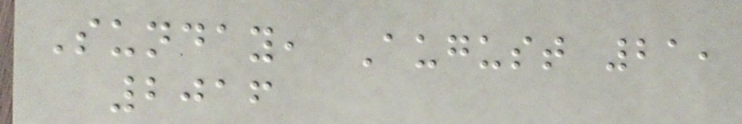Sunday, August 21,
2016
